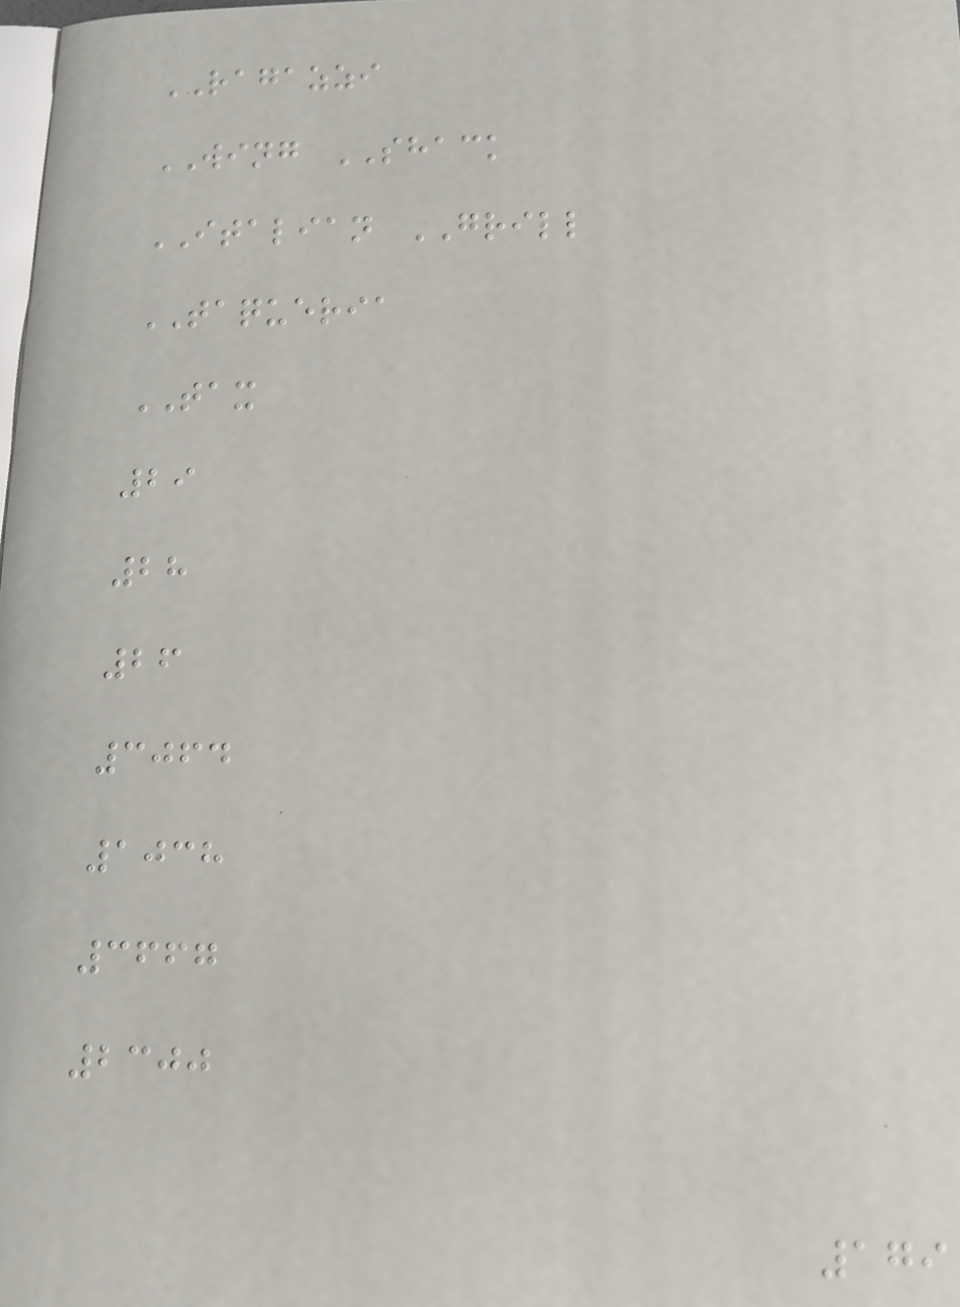RAGAZZI
WING SHACK
ITALIAN GRILL
TAQUERIA
TAX
29
28
26
3064
1038
3667
2300
179
